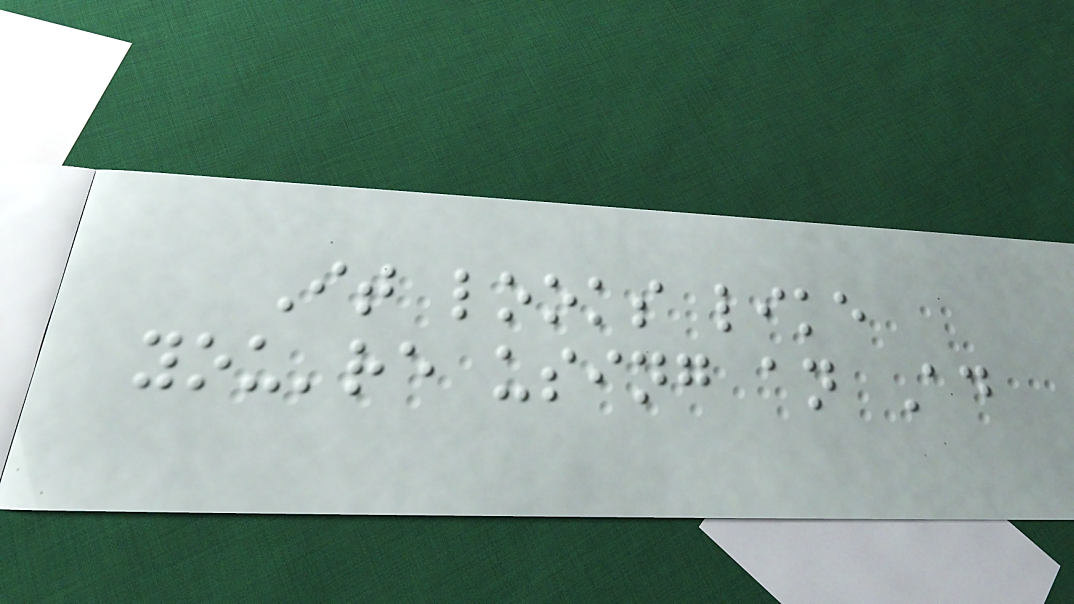It looks like
you're using an Ad
